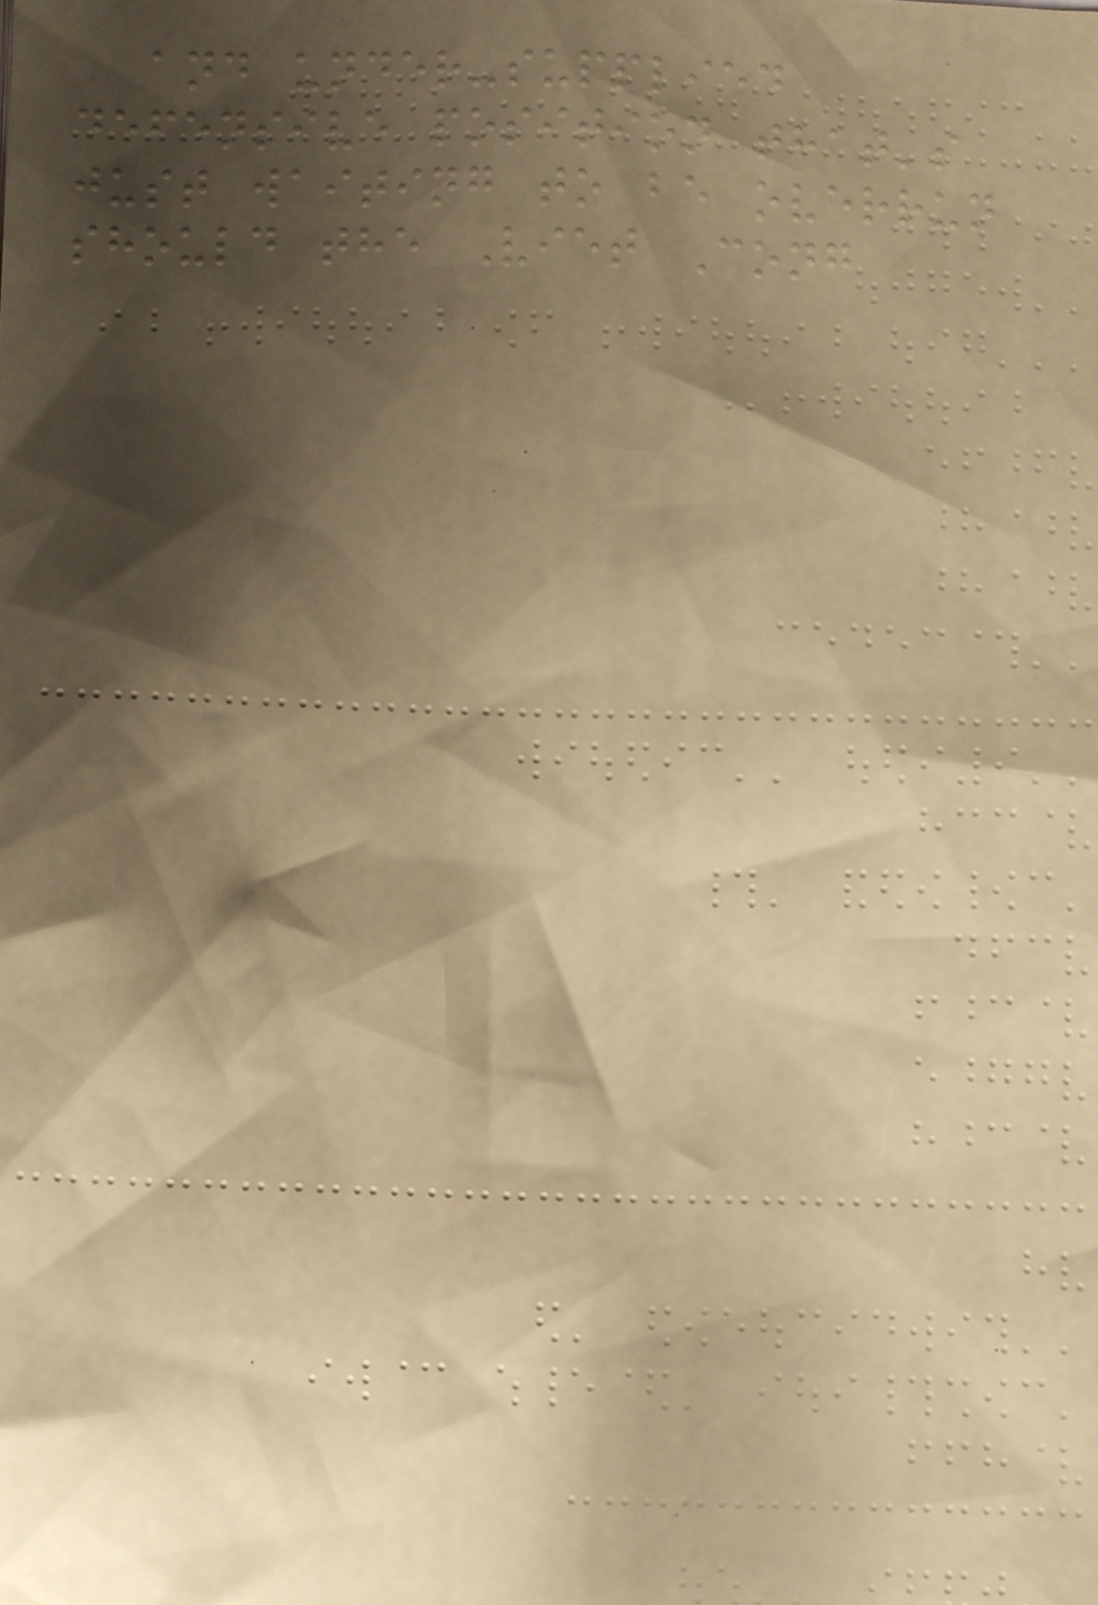and under-supplied
defensive position that's
just waiting to be overrun
should the Viet Cong
